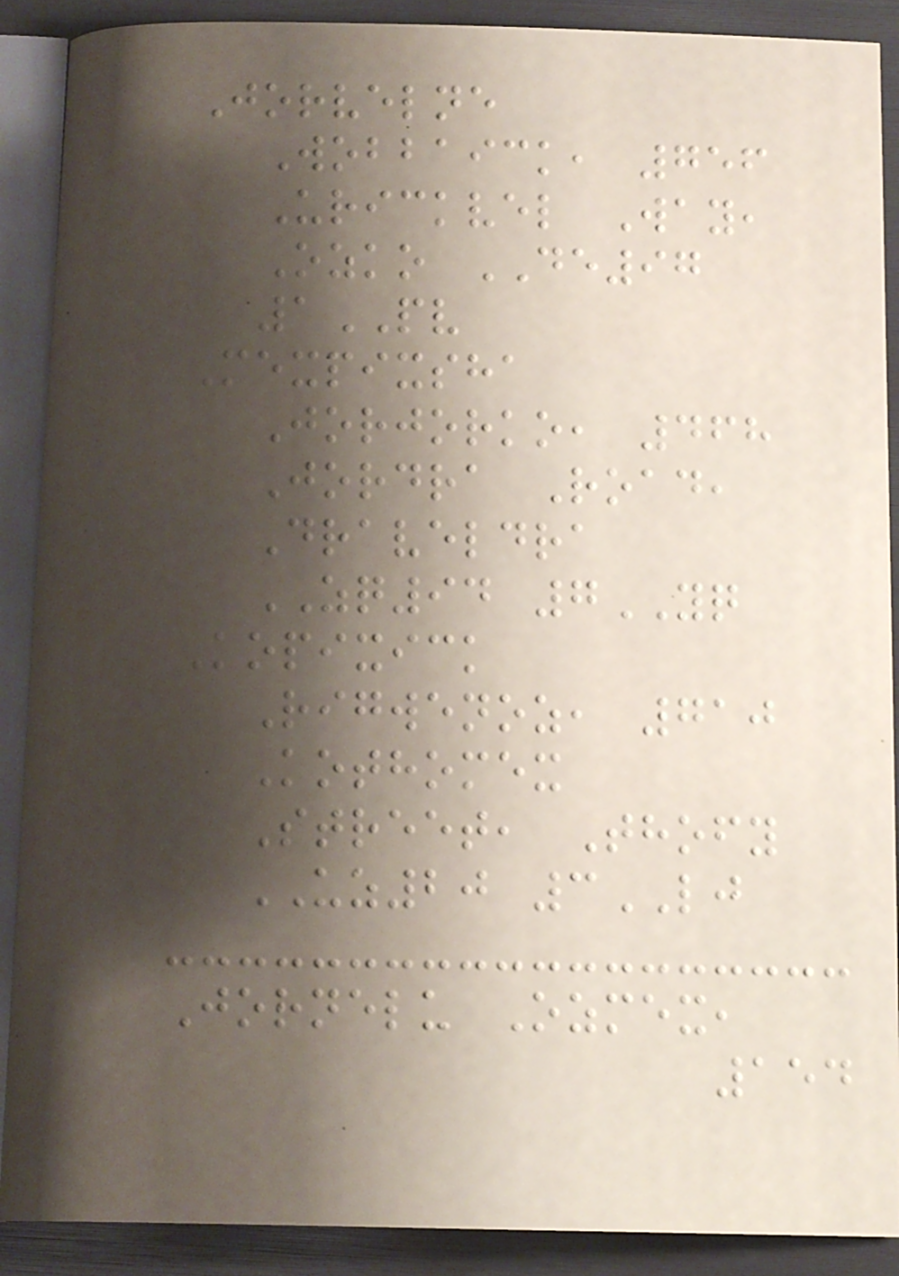Jorvelne
Wobbaick, 756
Urickvel Way,
Ozko DE97
1PV
Mexpixsha
Jorjorko, 468
Jordra Road,
Draveldra
ZQ94 7YQ
Kopixick
Rigwenoz, 710
Kothomex
Street, Thofy
UZ20 3LJ
Jornelu Ozmex,
154
